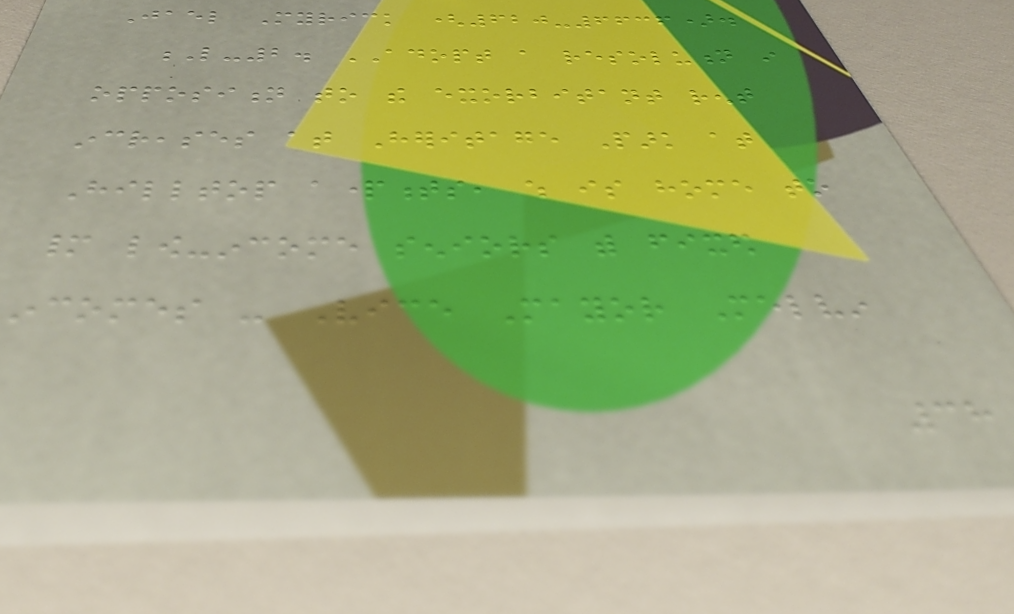Jael Myrick (620-6636).
L-2. ADOPT a resolution in
opposition to the exorbitant rent
increases at Heritage Park at
Hilltop apartments, which is home to
many low-income seniors with fixed
incomes - Vice Mayor Melvin
38
